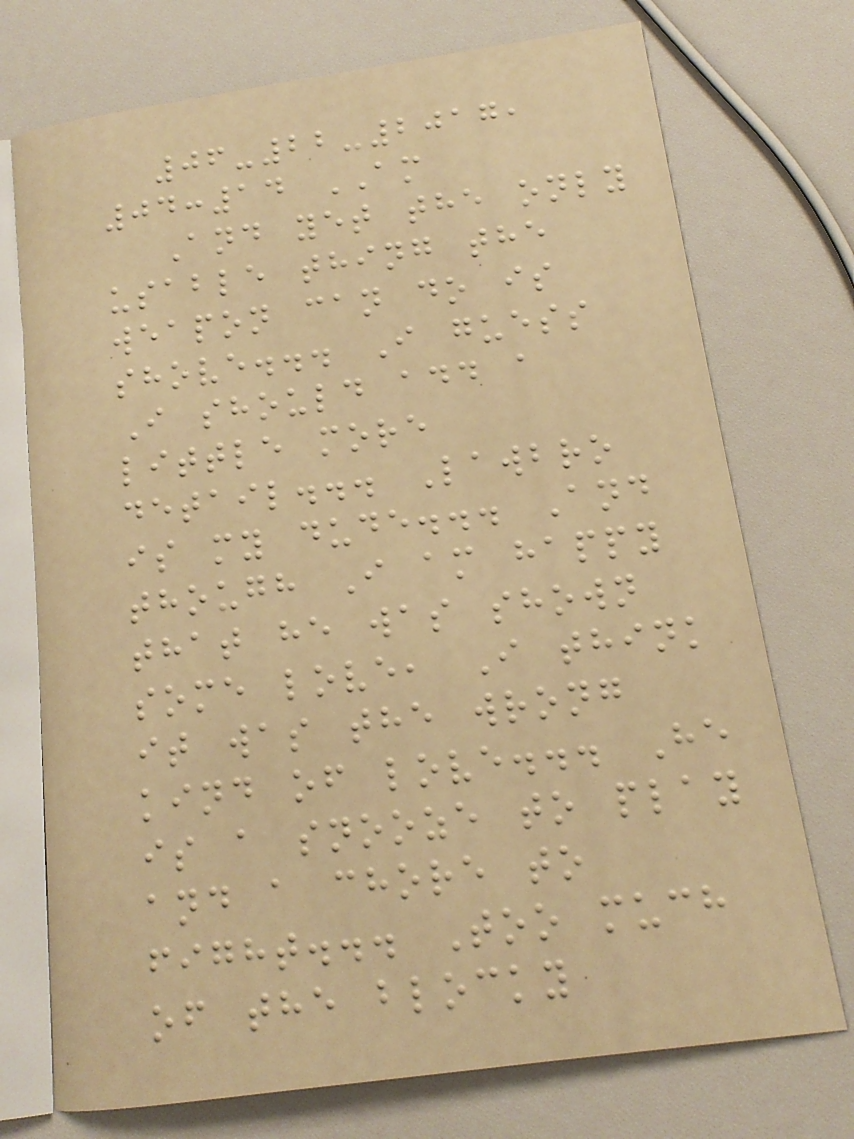06-22-2017,
04:14 AM
And yet the only
usable thing the
weapon can do is
shove... I guess
I should add a
little more
detail... Lawbro
is my dude... And
though I am happy
that he was shown
some love, I think
it was the wrong
kind of love... He
is a snooze to play
and a chore to
fight... Too much
of the blocky
